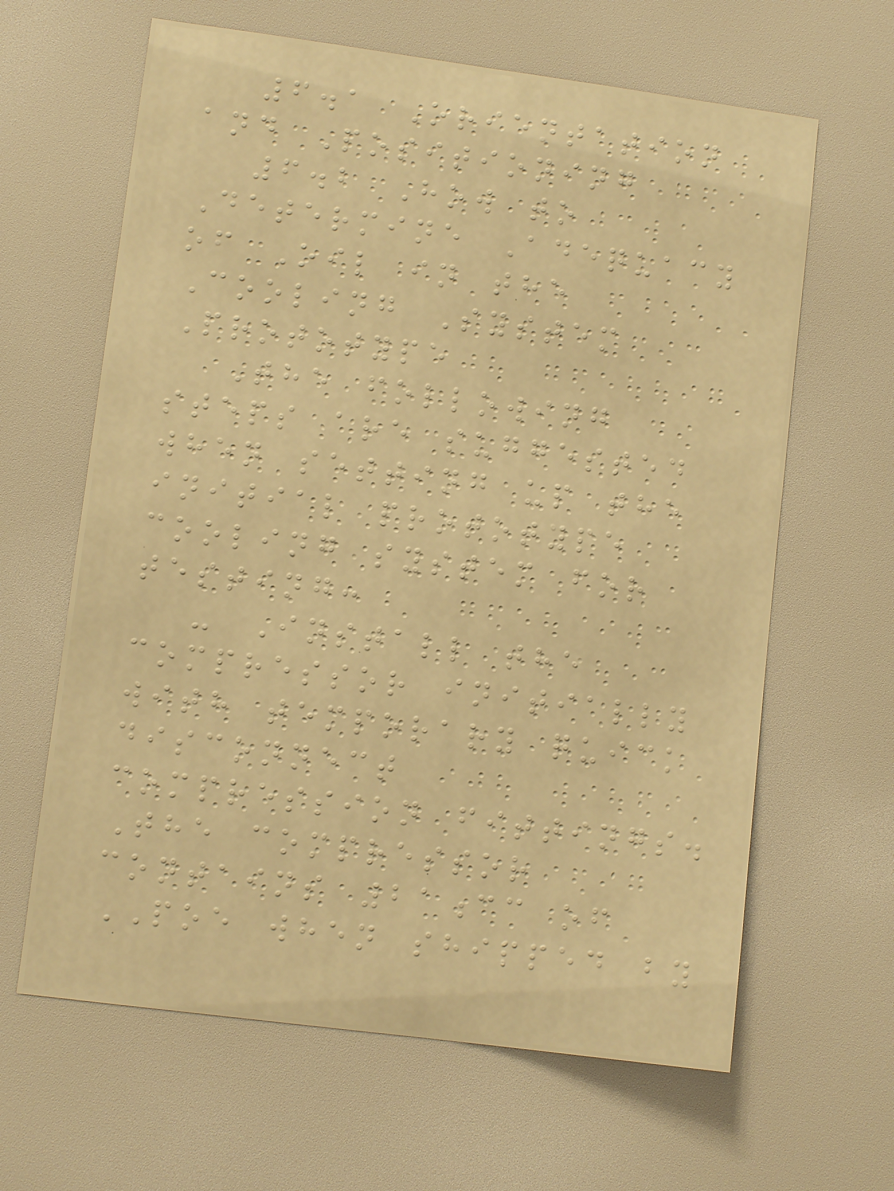6.1 Orientation
and Positioning
6.2 How to
Determine Adequacy
of Oil in the
Cooling System
Prototype
The following
steps are suggested
when setting up the
initial prototype
cooling system for
testing:
- Install the
compressor initially
with temporary quick
disconnect
compression fittings.
The compressor
contains 21cc of
POE when shipped by
